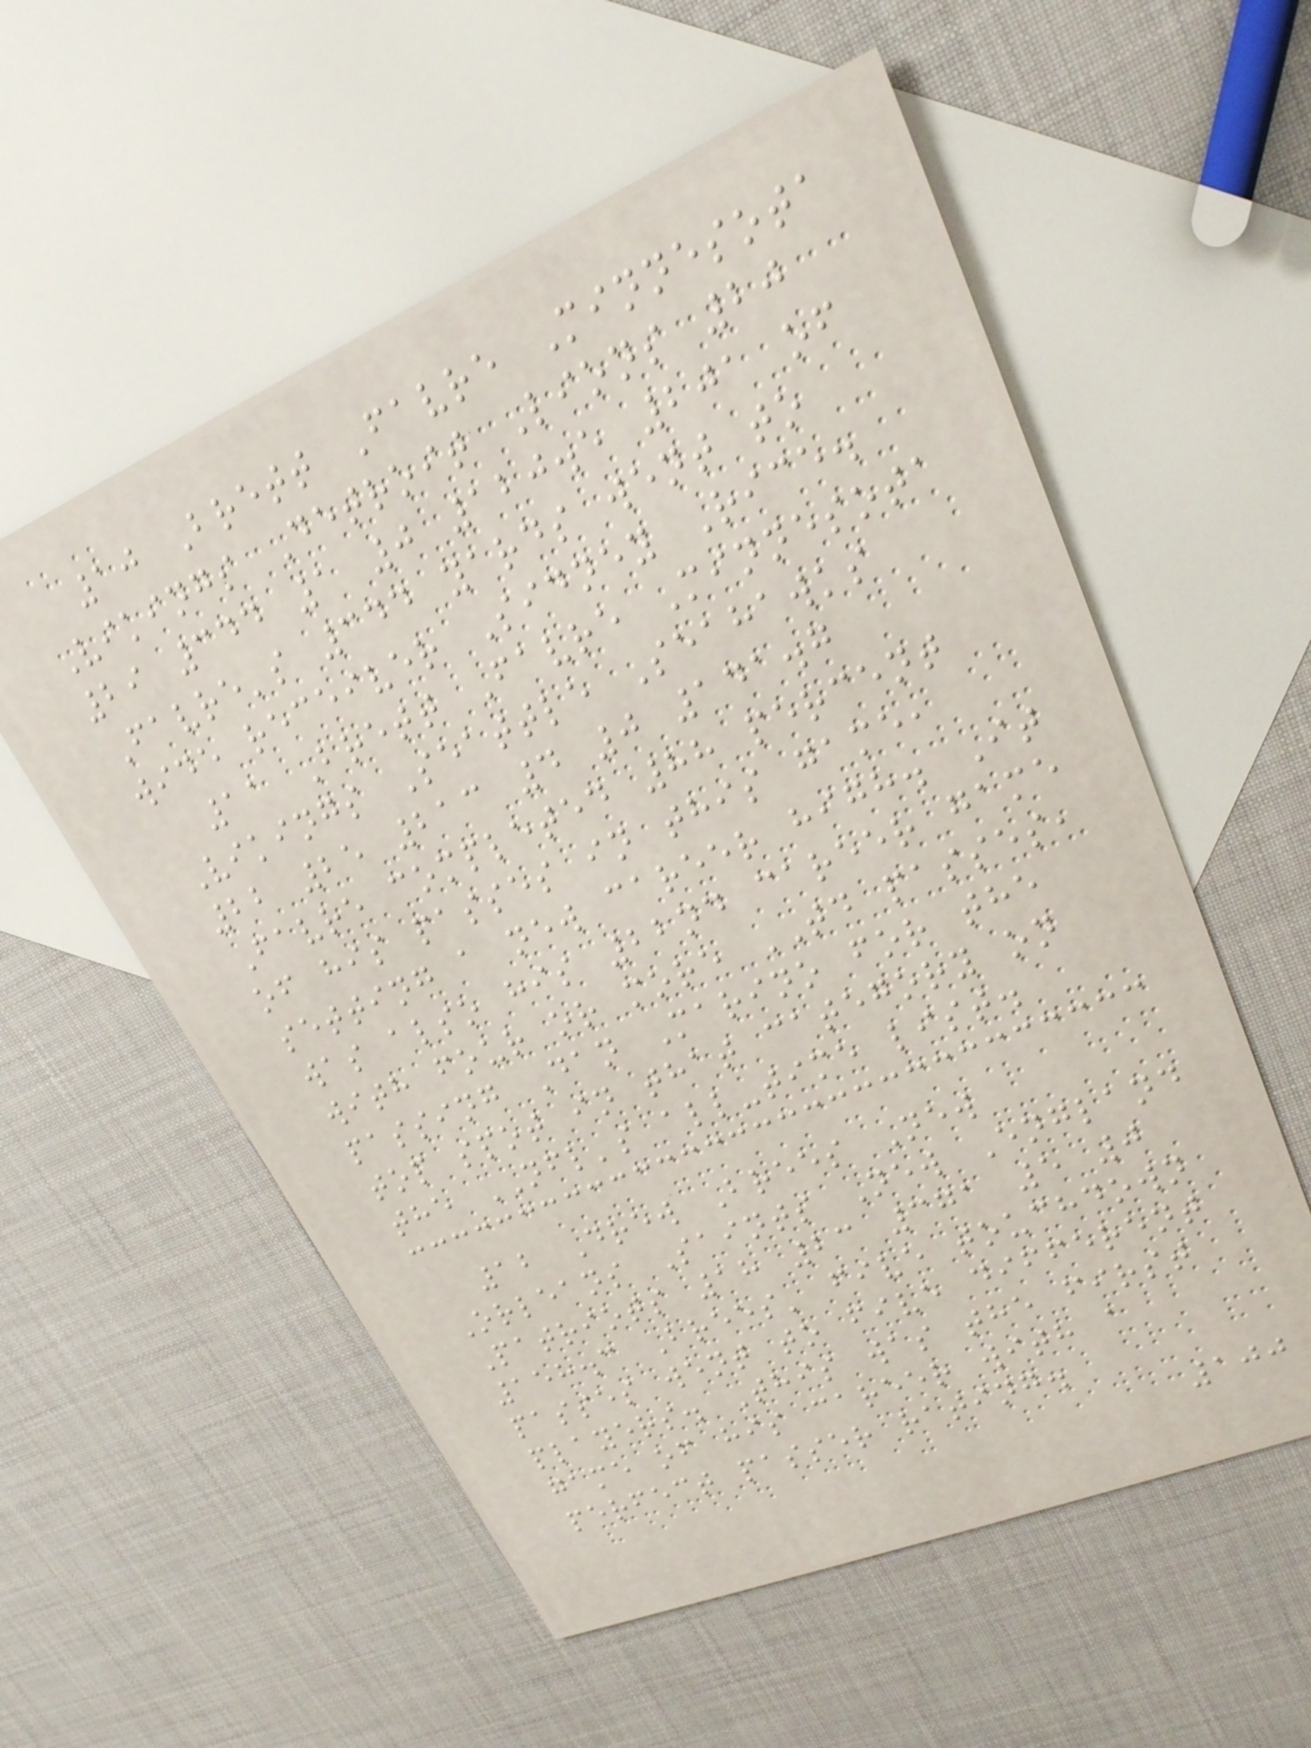10 Brett Favre Minnesota
Vikings Detroit Lions 20
29 344 1 0 120.5 201 of
Favre's 344 yards went to
wide receiver Sidney Rice.
11 Brett Favre Minnesota
Vikings Seattle Seahawks
22 25 213 4 0 141.7
Favre completed 88 percent
of his passes in this game,
setting a new career high. It
was also his 22nd career game
with four or more TD passes,
passing Dan Marino for the
top spot in that category on
the NFL's all-time list.
12 Drew Brees New
Orleans Saints New England
Patriots 18 23 371 5 0
158.3 Brees' five touchdown
passes went to five different
players. This was the first
game of his career with a
perfect passer rating.
100
